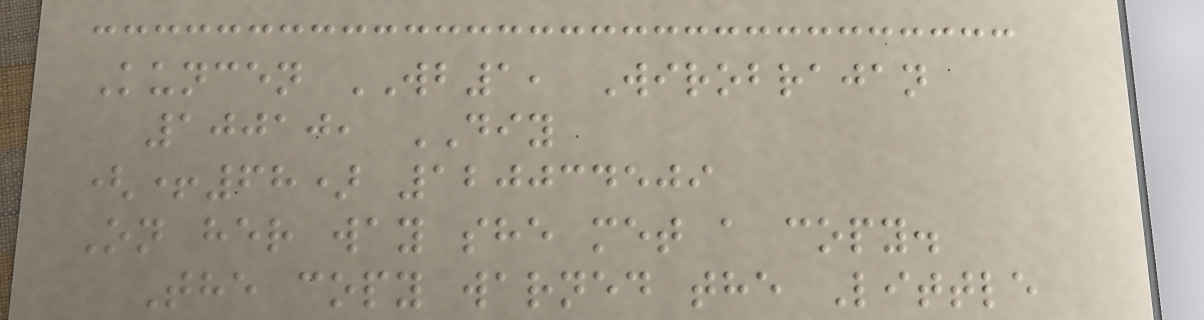Kuncen WB1, Wirobrajan
10010, DIY
(+68) 120034509
On her way she met a copy.
The copy warned the Little
